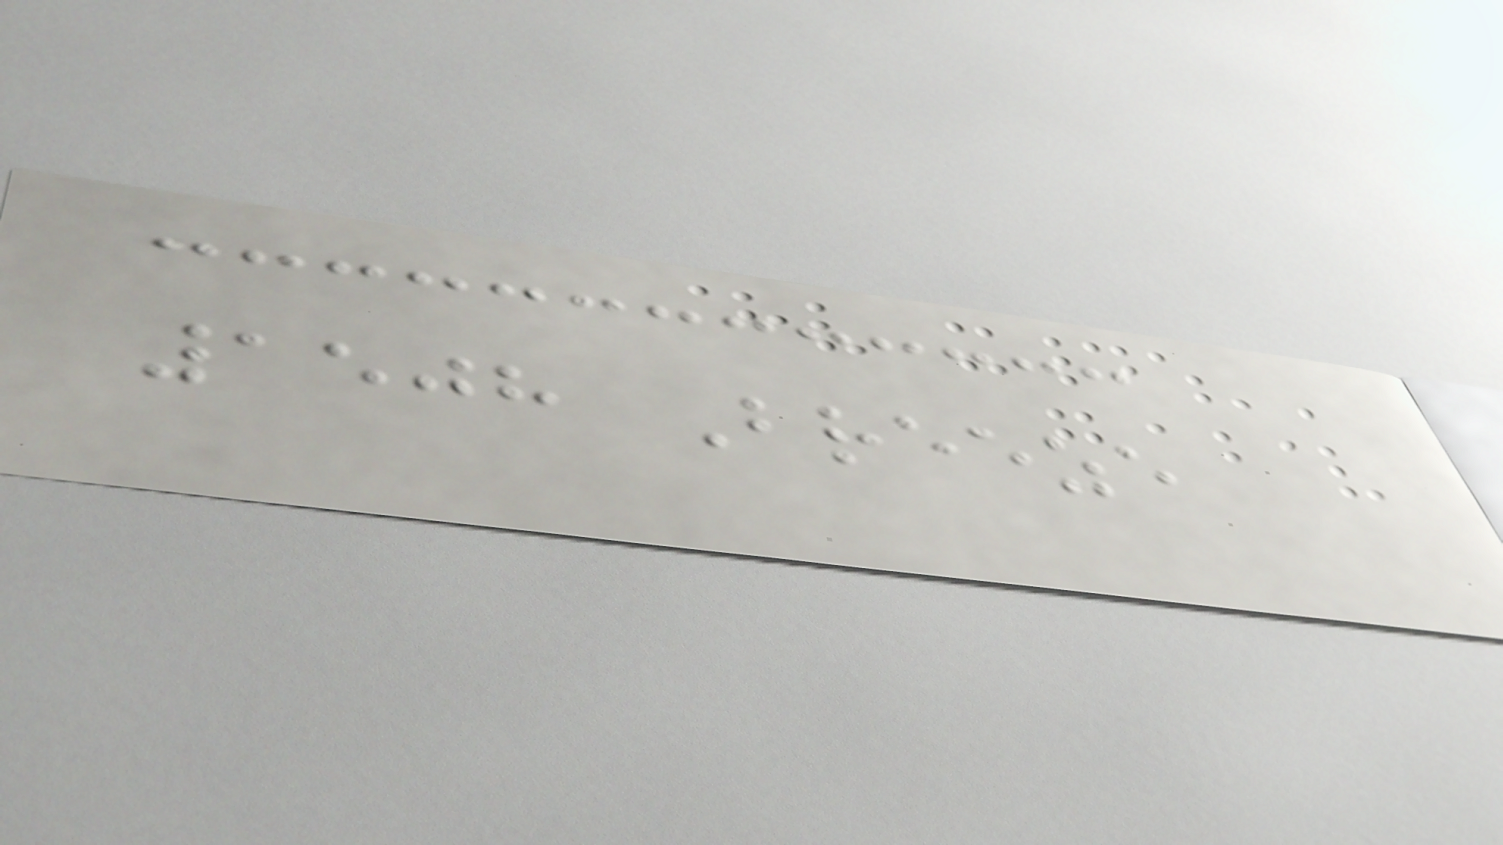1508 Breeze
